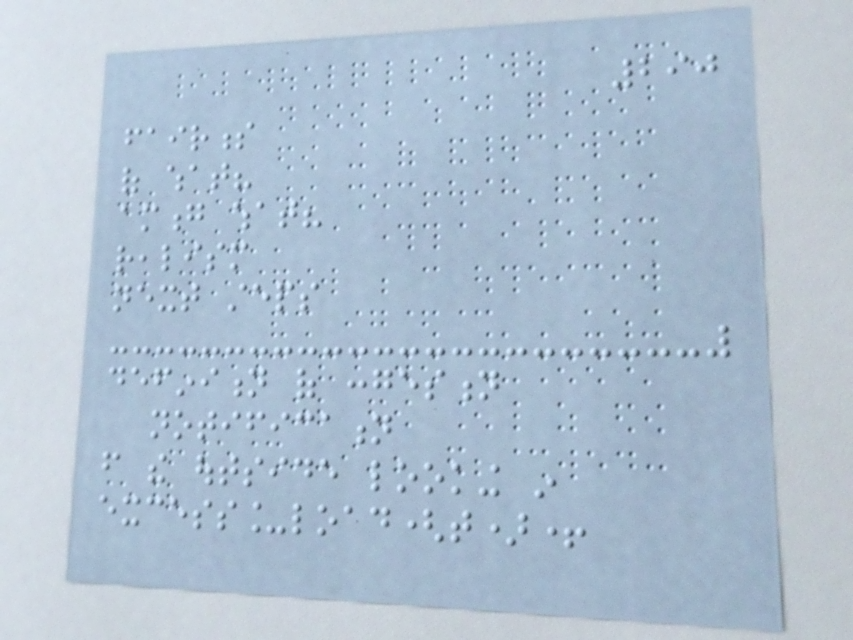290
fairness
of what?
among what?
realism
next steps
definition of congestion
notification
from the outside looking in
excess_load(t)+
